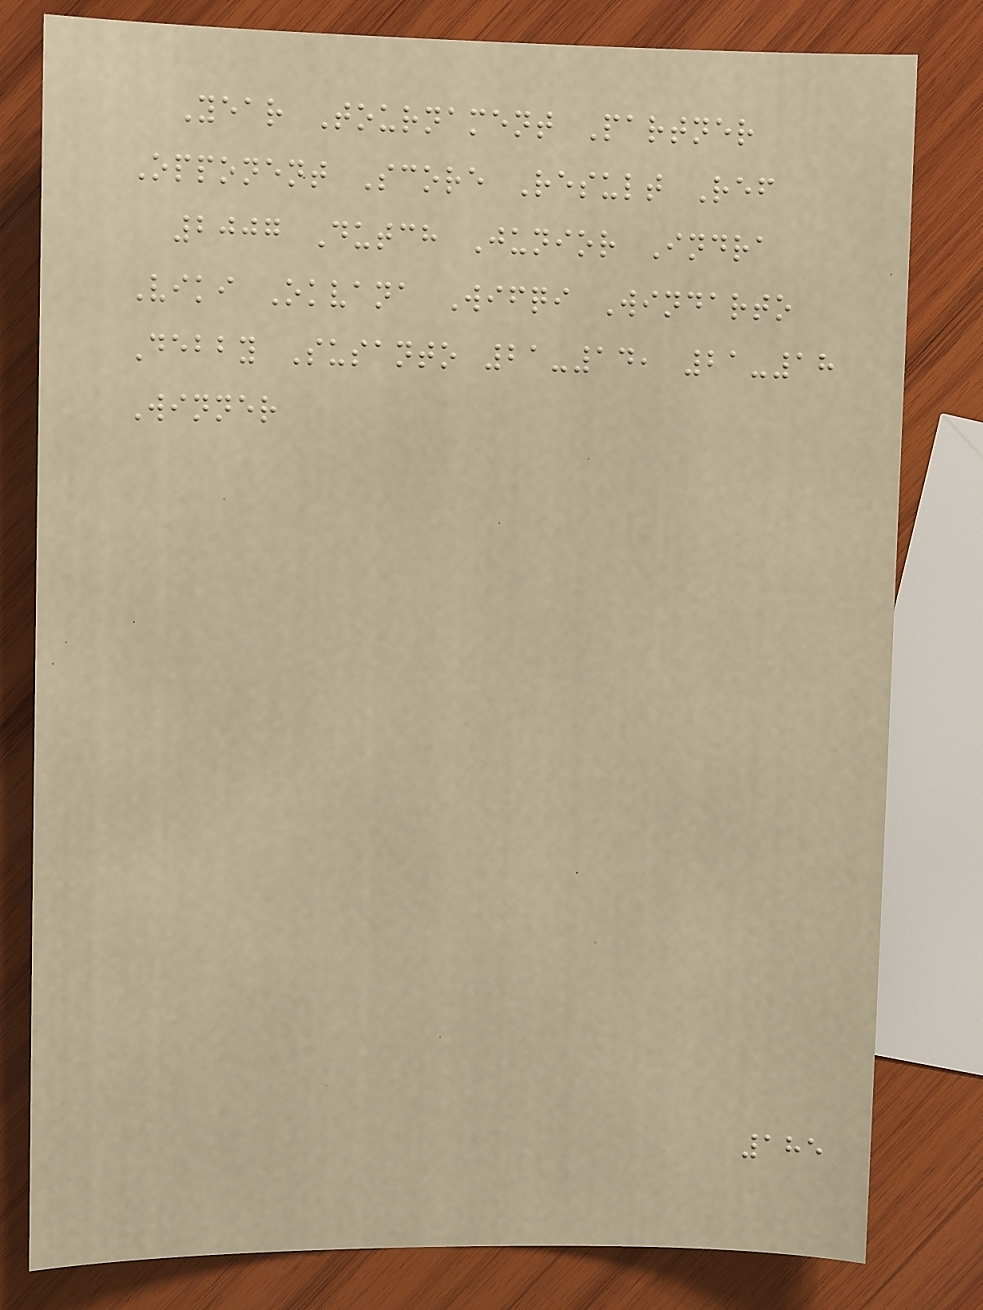Year Tournament Partner
Opponent Score Result Ref
2007 Dutch Junior Indra
Viki Okvana Wifqi Windarto
Debby Susanto 21-14, 21-18
Winner
185
